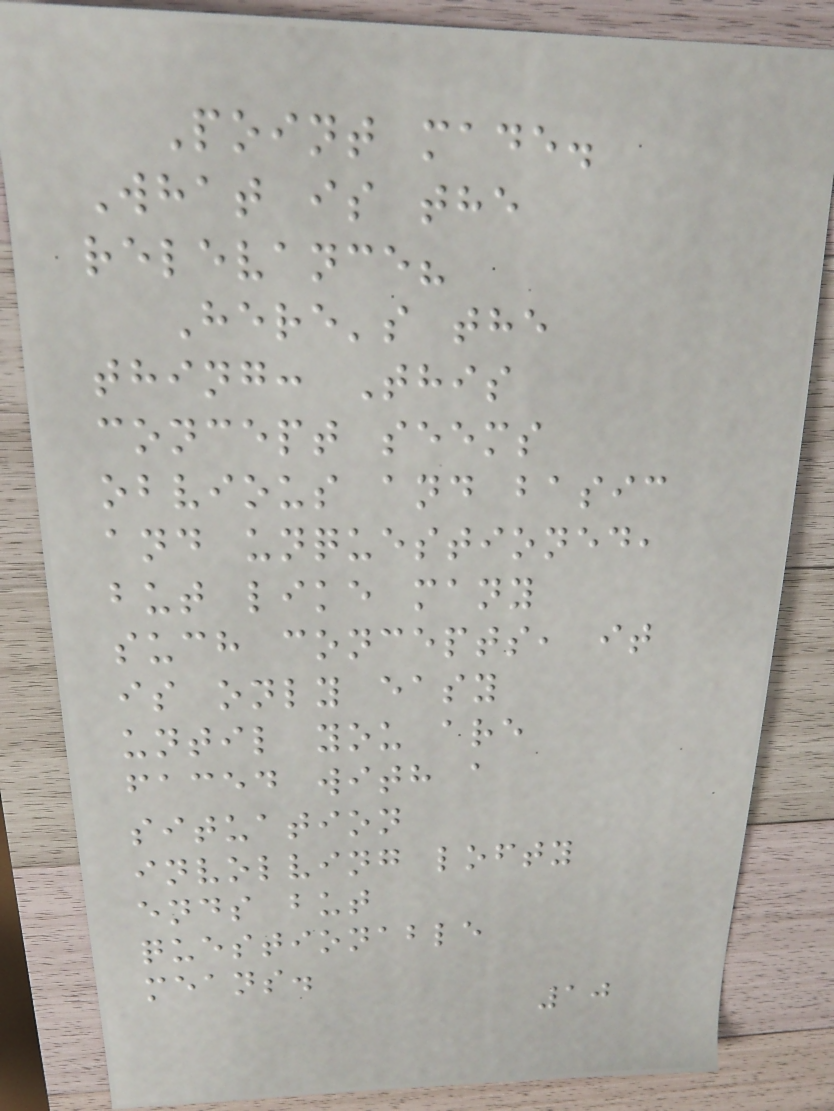Point made.
What is the
relevance?
Here's the
thing: This
concept seems
obvious and basic
and unquestioned,
but like many
such concepts, it
is only easy
until you are
faced with a
situation
involving lofty
ends but
questionable
means.
10
